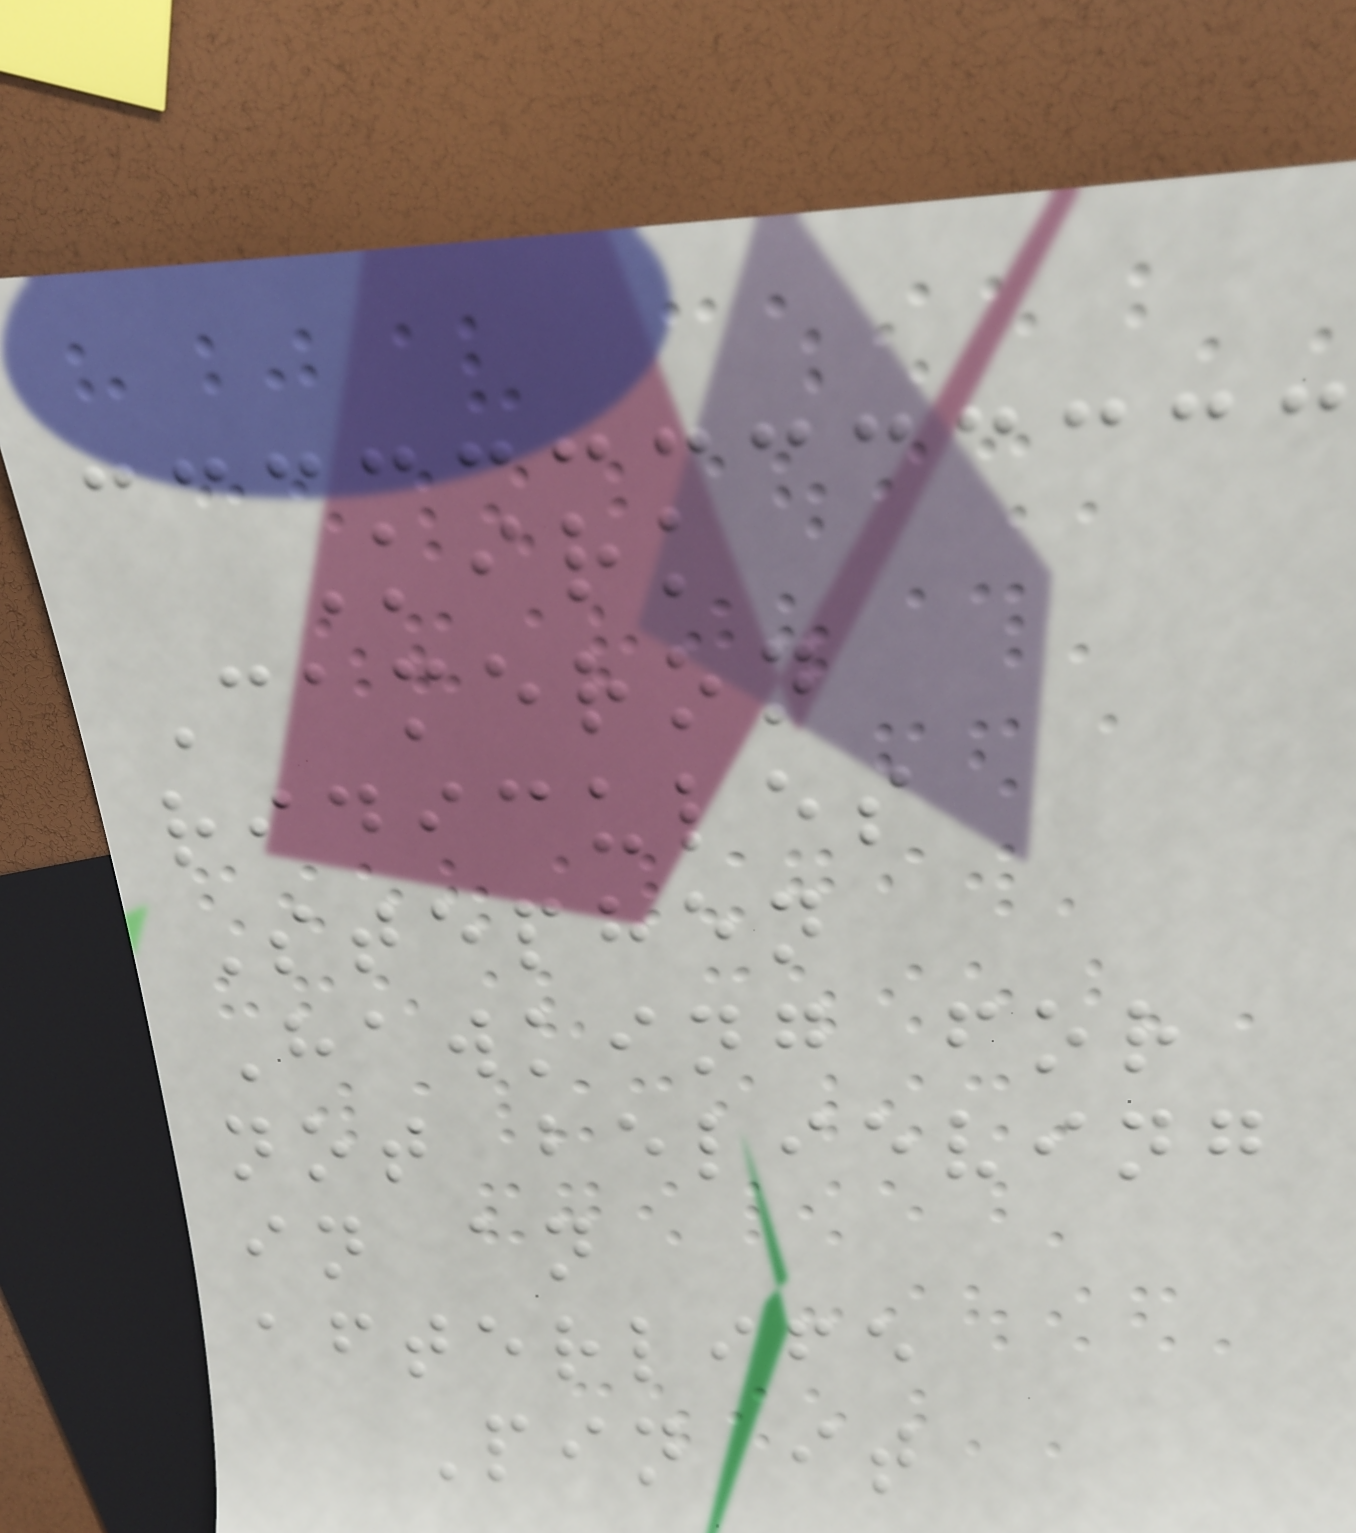Kirk
Cameron
ridicules
Stephen
Hawking for
not believing
in an
afterlife
Pin it
